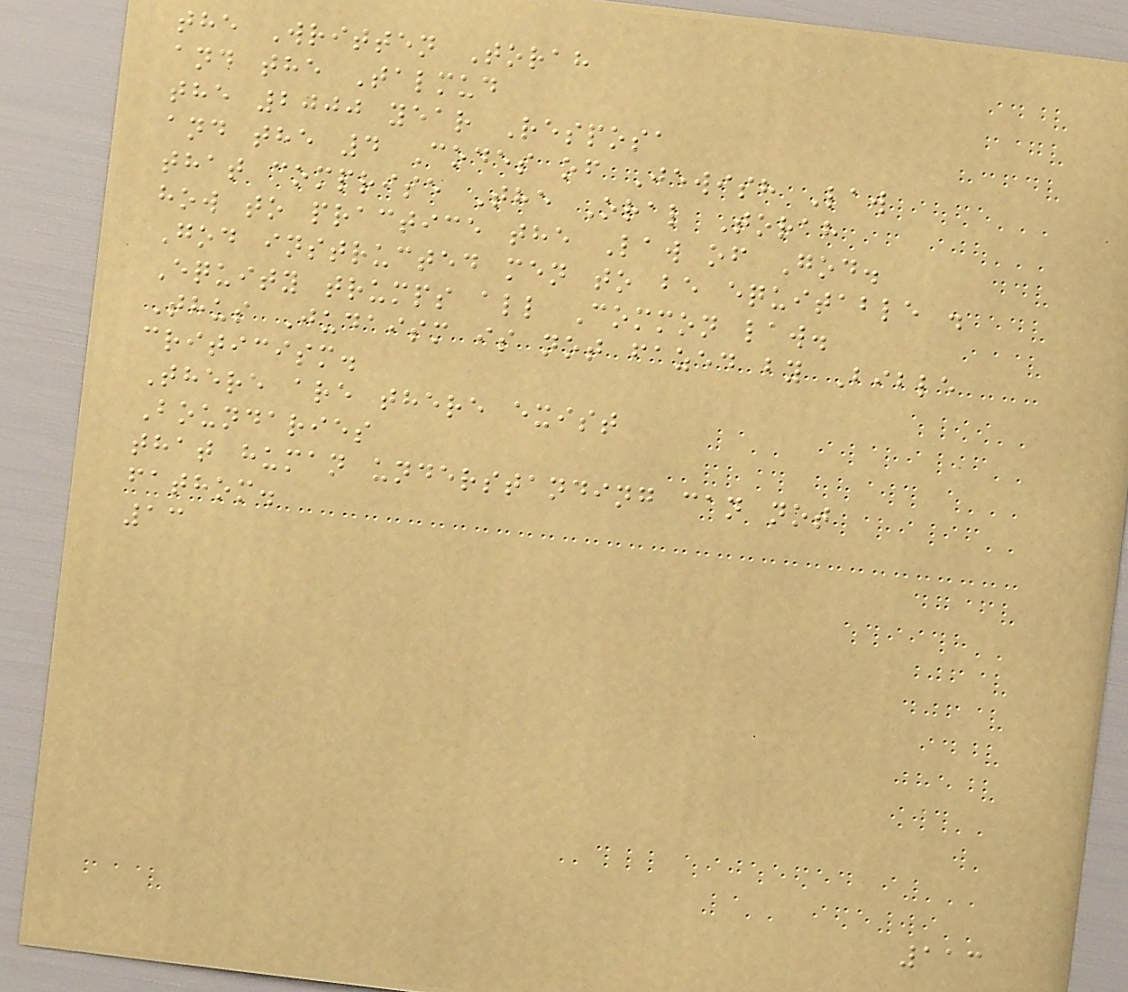the Written Torah
and the Talmud
the 2000 year Resposa
and the 4 Codes of Jewish Law
that comprise The Oral Torah
how to practice the Law of God.
God instructed men to be equitable .
Equity trumps all Common law.
Thus Judaism is not fazed by Bible
criticism.
There are there exist
Boundaries
that human understanding can not
fathom.
13
113
